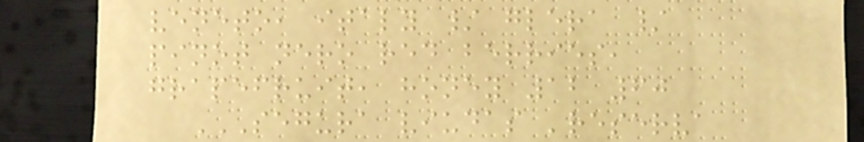veneto, italy / glera /
pinot nero red berries,
grapefruit, honey 12 60
SEGURA VIUDAS 'RESERVA
